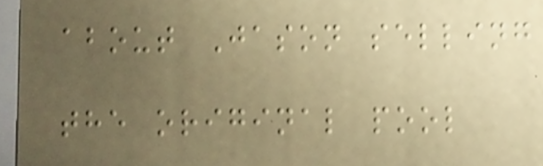about Jason selling
the original pool
